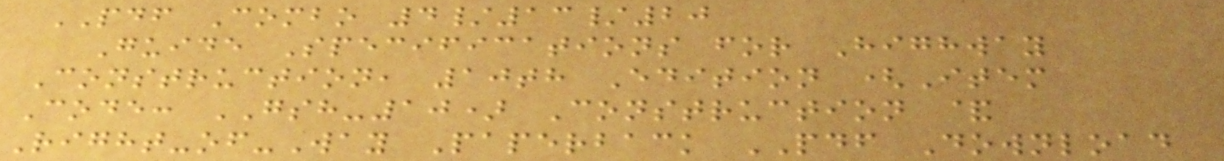PDF Combo 4/13/20
Guide Specifications for Highway
Construction, 10th Edition (Item
Code: GSH-10) Construction &
Right-of-Way Paperback PDF Download
